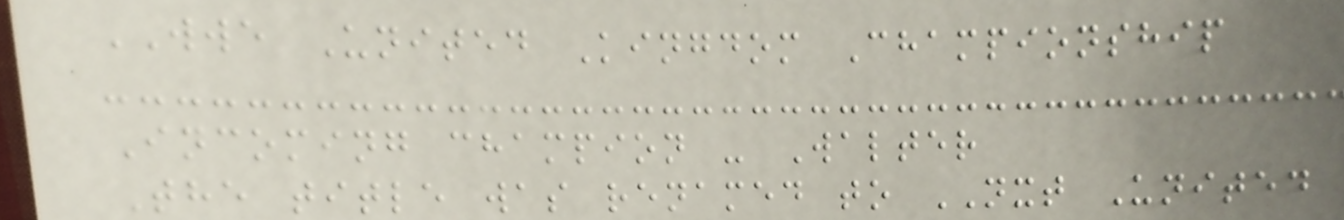WWE United Kingdom Championship
Incoming champion - Walter
The title was renamed to NXT United
